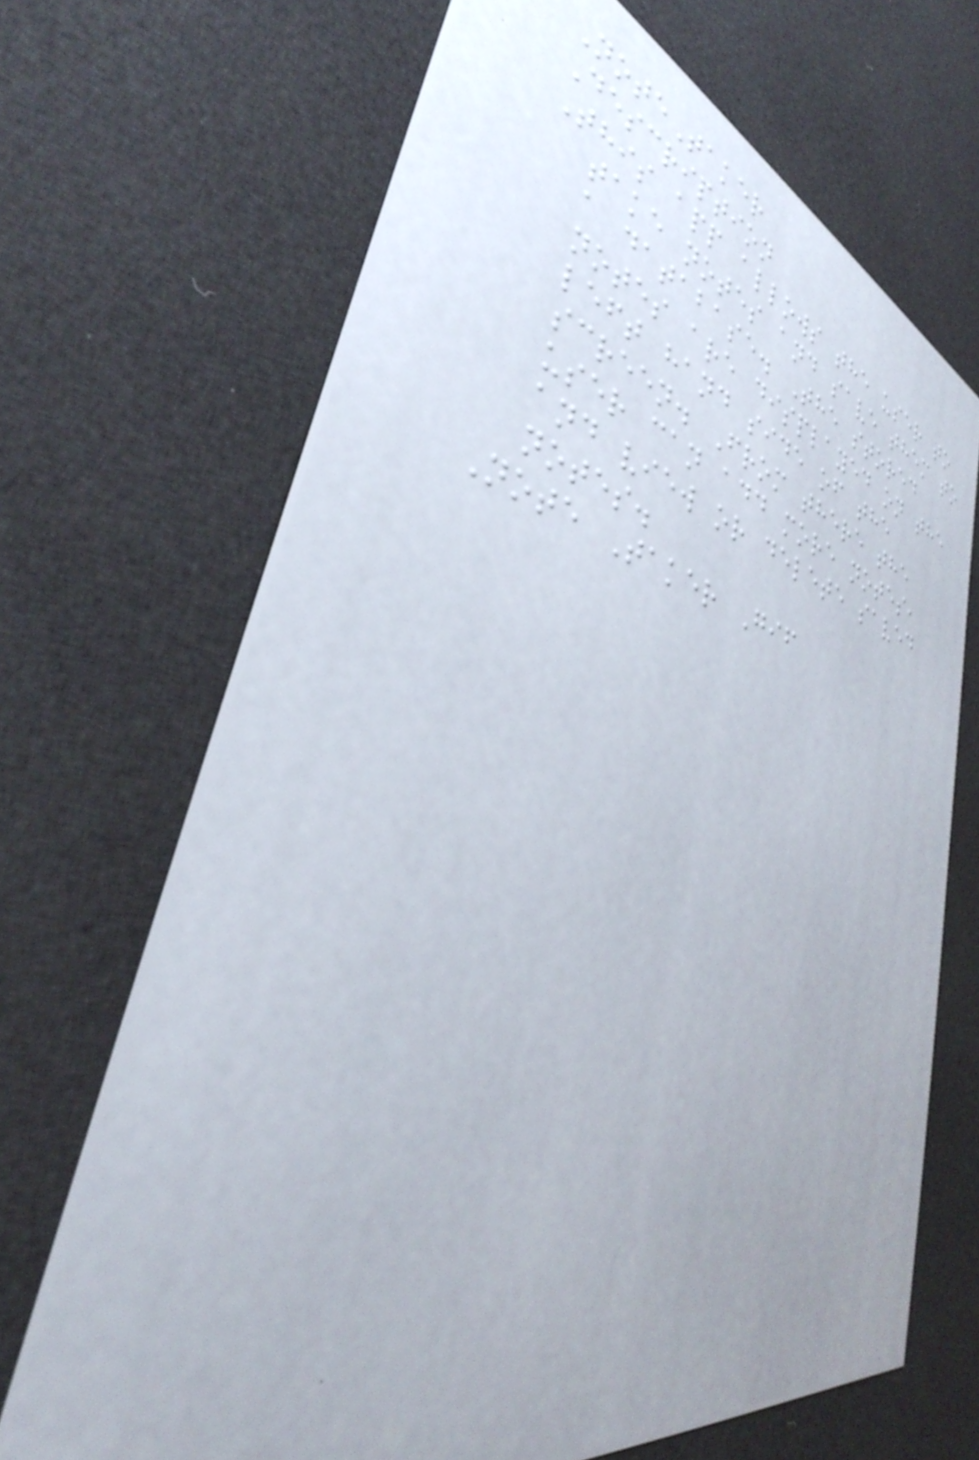NoteTaker
Description
This app allows the user to
take notes and save them to
a database. The stored
notes are displayed on the
left hand side of the
screen. From there the
user can add more notes,
and view or delete saved
notes.
Note Taker Gif
